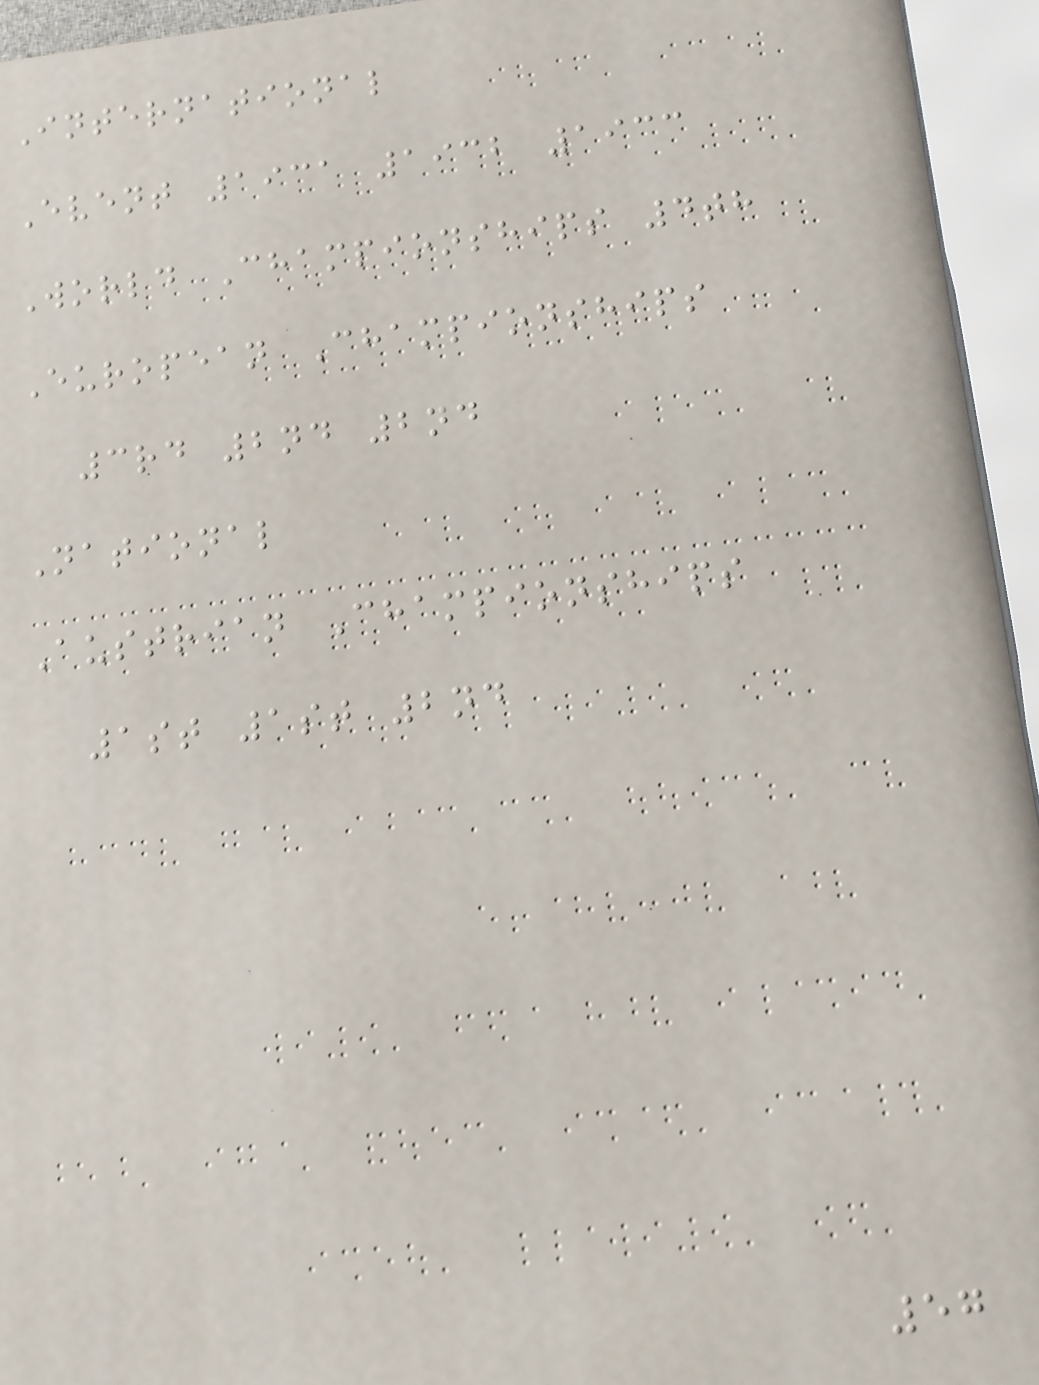International
Event 1931 1932 1933
World Championships 4th
European Championships
3rd 2nd 2nd
National
Austrian Championships
1st 1st 2nd
57
